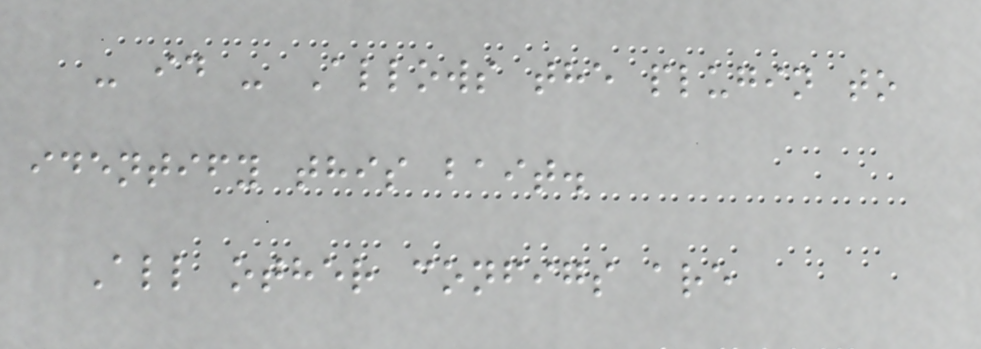- id - Allows the plugin to
identify this bait.
All other configs are
